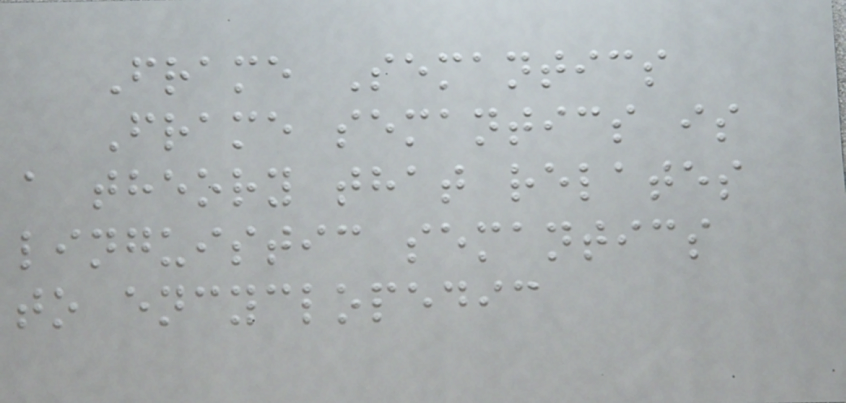Frame Semantics
Frame semantics is
a theory that relates
linguistic semantics
to encyclopedic
